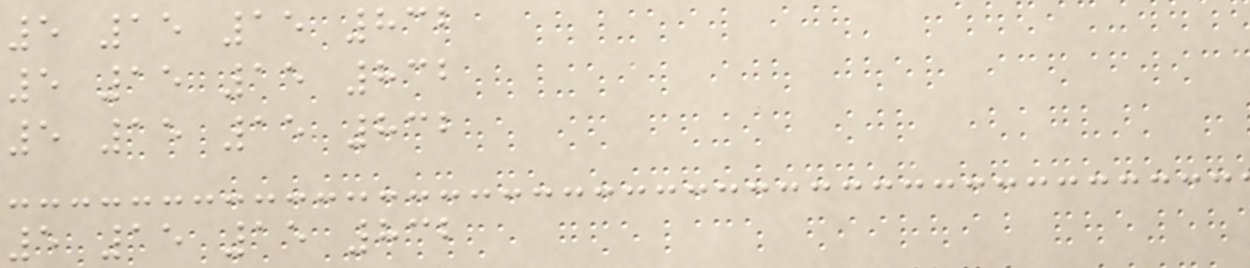5 15 15 832
5 15 15 832
5 15 15 832
5 15 15 832
